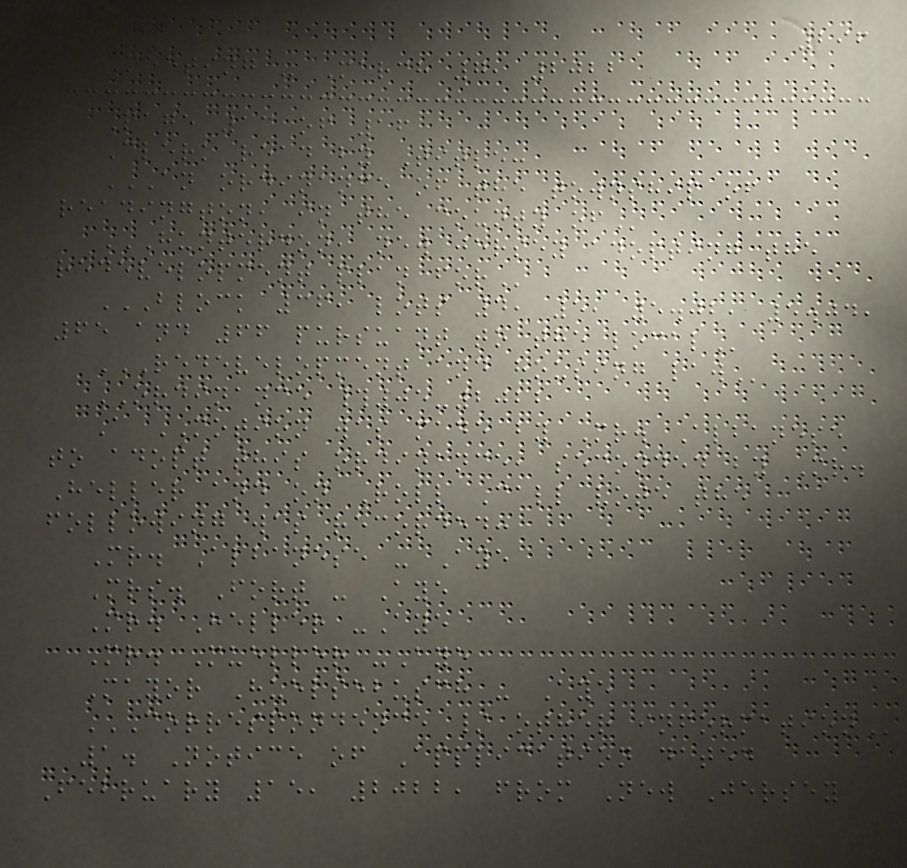296
Meeting - March 7, 2022
Page 13 of 16
Clerk read by Title:
AN ORDINANCE OF THE TOWNSHIP OF
READINGTON, IN THE COUNTY OF
HUNTERDON, NEW JERSEY ADOPTING THE
REDEVELOPMENT PLAN FOR
BLOCK 36, LOTS 4, 5, 5.02, 5.04,
65 AND 66 PURSUANT TO THE LOCAL
REDEVELOPMENT AND HOUSING LAW
ORDINANCE #05-2022
A MOTION was made by Mr. Albanese
to adopt this ordinance, seconded by Mr.
Heller and on Roll Call vote the
following was recorded:
Mr. Albanese - Aye
Mrs. Fort - Aye
Mr. Heller -Aye
Mr. Mueller -Aye
Mayor Huelsebusch - Aye
CORRESPONDENCE / OTHER INFORMATION
1. Notice of Application dated
February 15, 2022, from New Jersey
